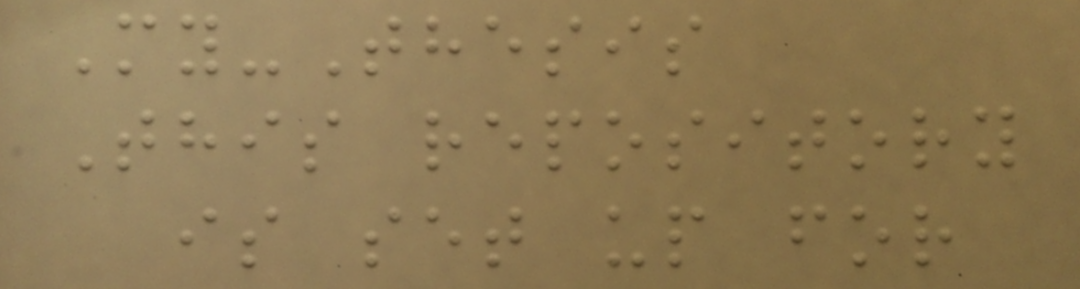My-Thesis
This repository
is set up for
